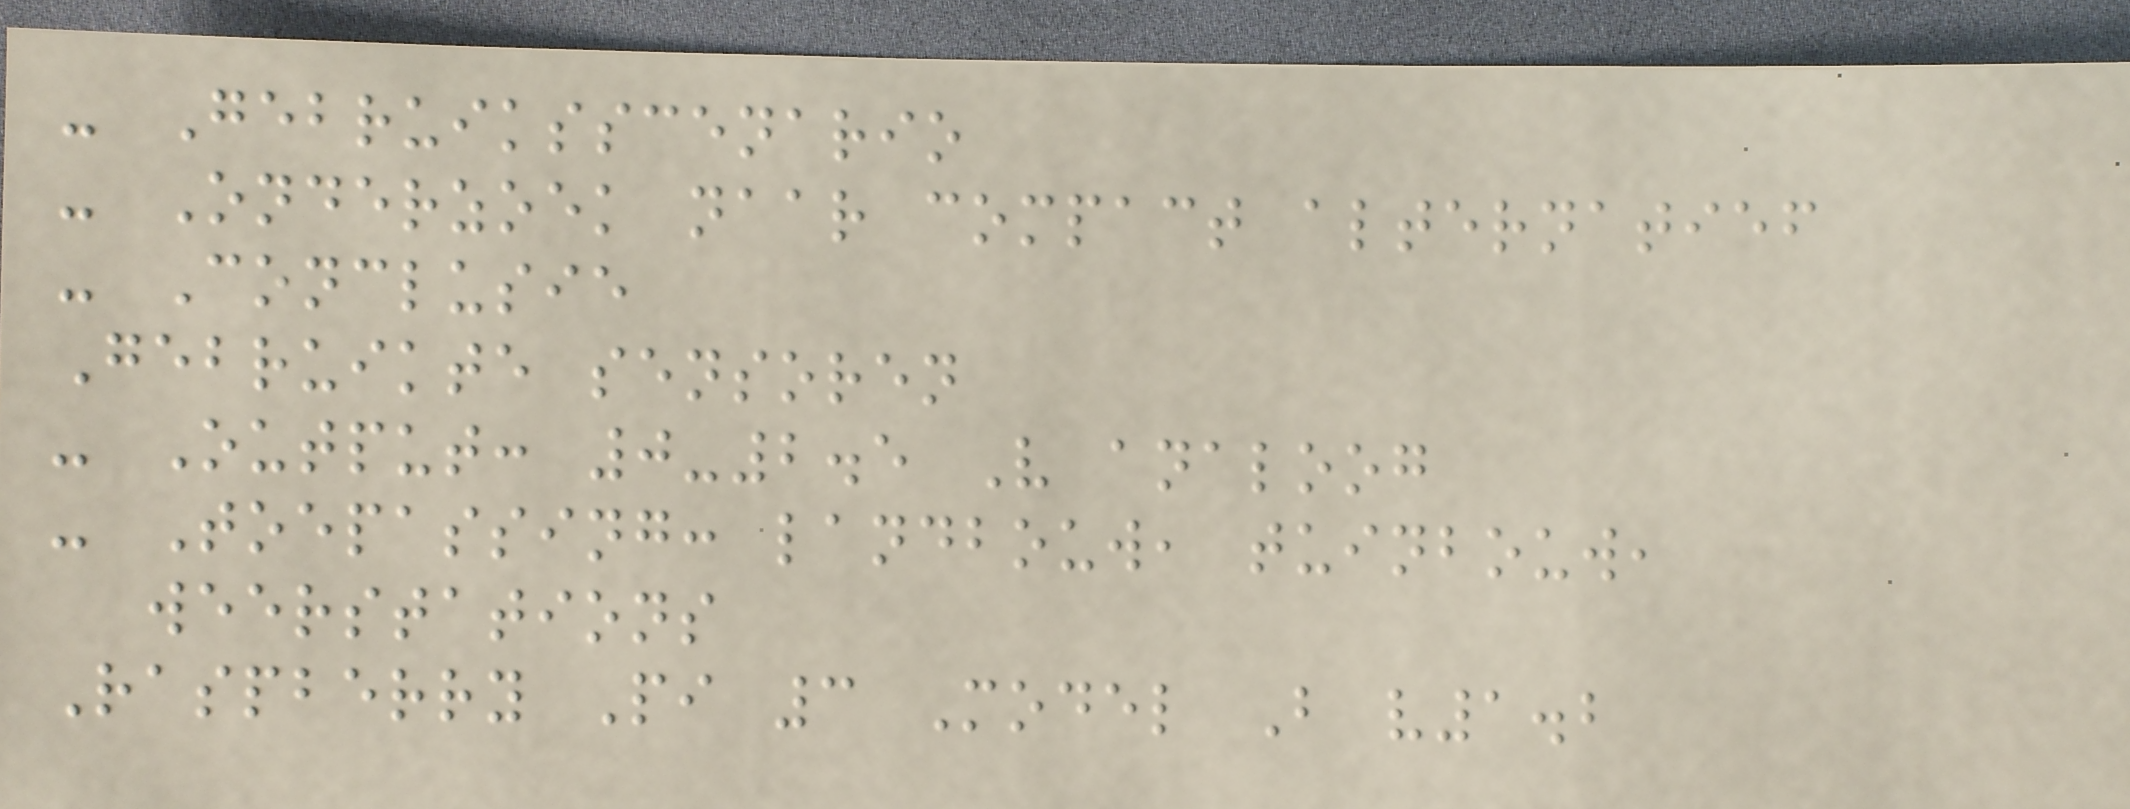- Gebruiksscenario
- Onderzoek naar compact alternatief
- Conclusie
Gebruikte sensoren
- Output: 0-2.5 V analoog
- Toepassing: landbouw, tuinbouw,
weerstations
Raspberry Pi 3 Model B v1.2
